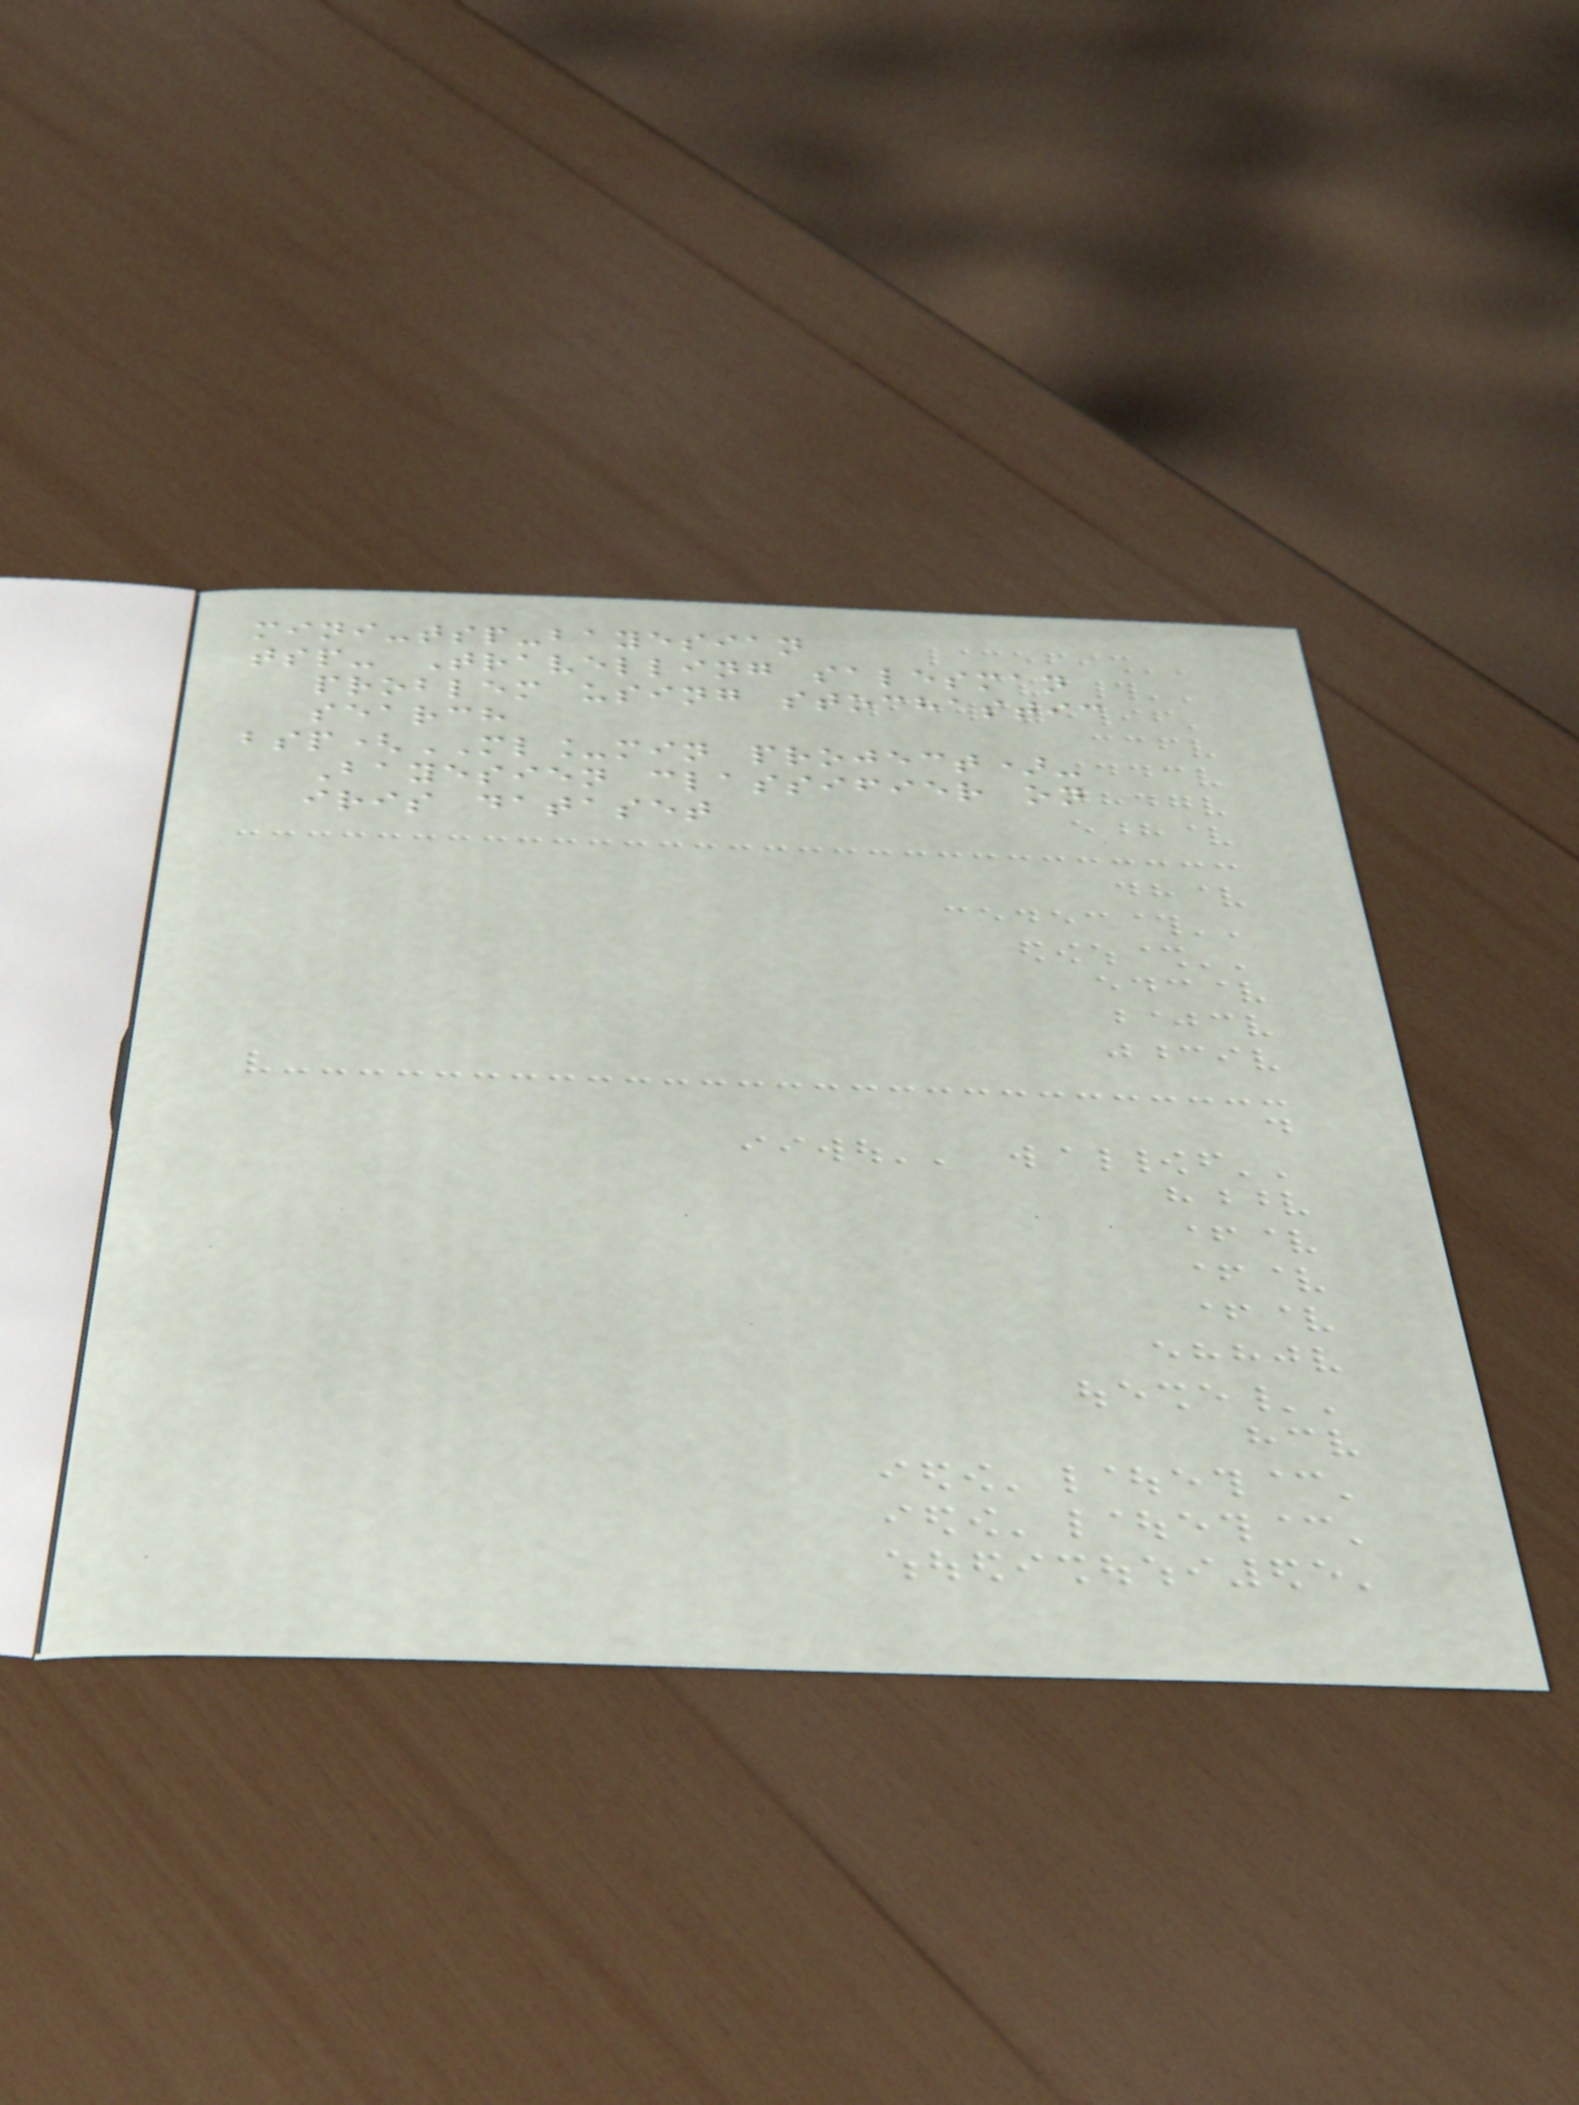mini-tsp-bayesian
tsp- Travelling salesman
problem using stochastic
search
bsp(ML_min project)-
Bayesien classifier on
iris dataset
